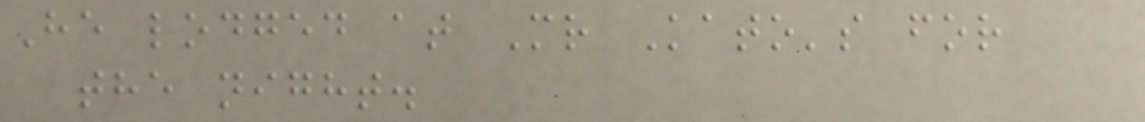He lodged at Mr Kato's for
the night.
